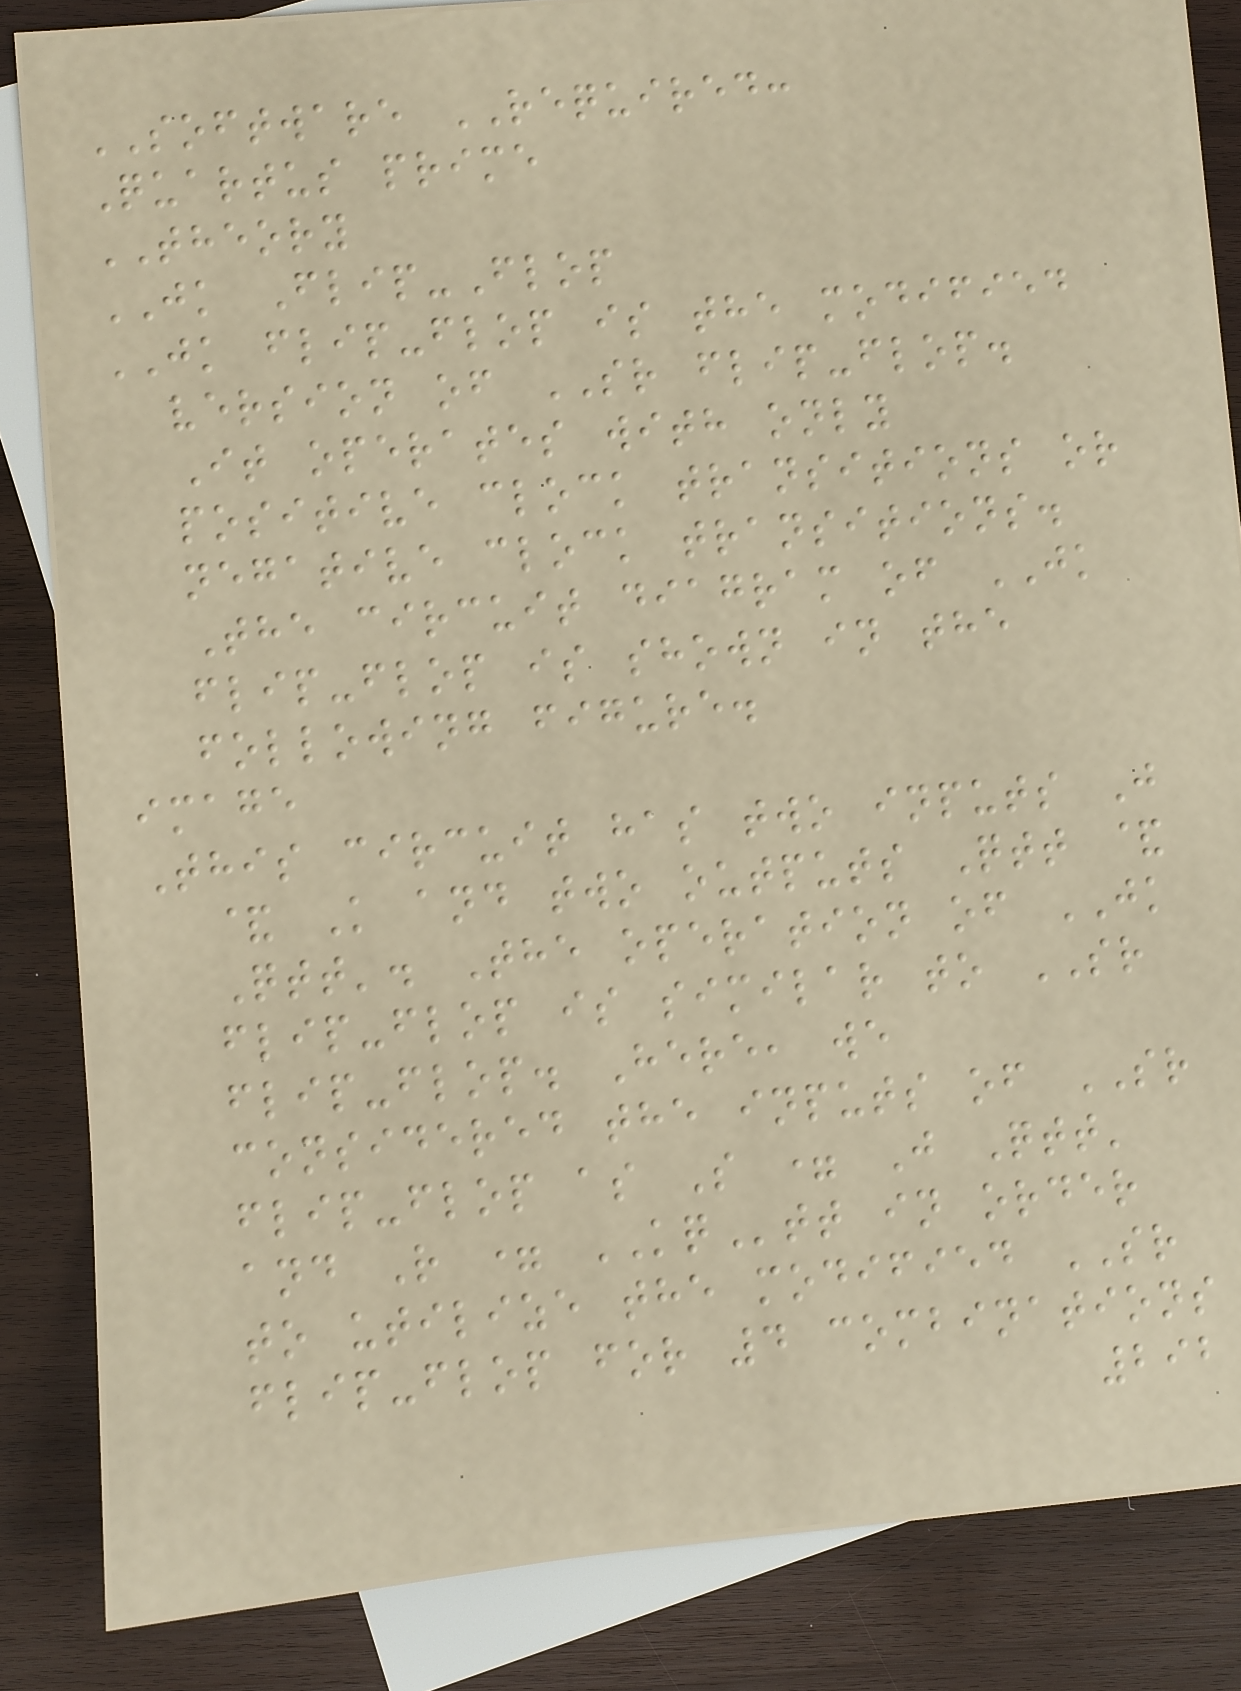SOFTWARE REQUIRED:
Quartus prime
THEORY
JK Flip-Flop
JK flip-flop is the modified
version of SR flip-flop.
It operates with only
positive clock transitions or
negative clock transitions.
The circuit diagram of JK
flip-flop is shown in the
following figure.
image
This circuit has two inputs J
& K and two outputs Qtt &
Qtt'. The operation of JK
flip-flop is similar to SR
flip-flop. Here, we
considered the inputs of SR
flip-flop as S = J Qtt'
and R = KQtt in order
to utilize the modified SR
flip-flop for 4 combinations
292
